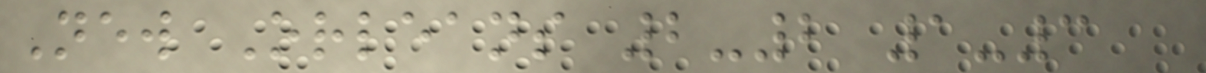New Orleans 2-2 1-3
